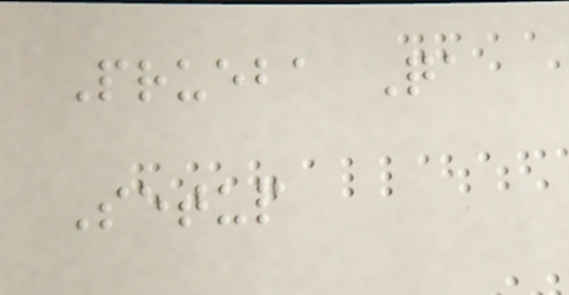Prueba Qa
Setup
